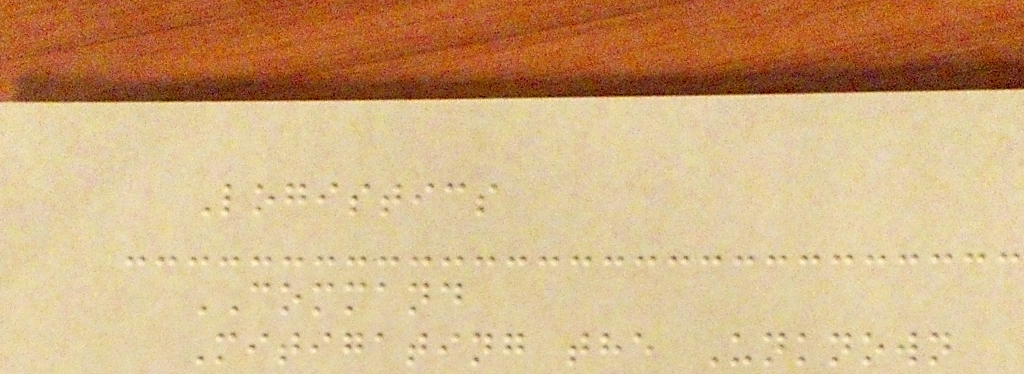Logistics
COMMAND
Mitigating the Unknown
